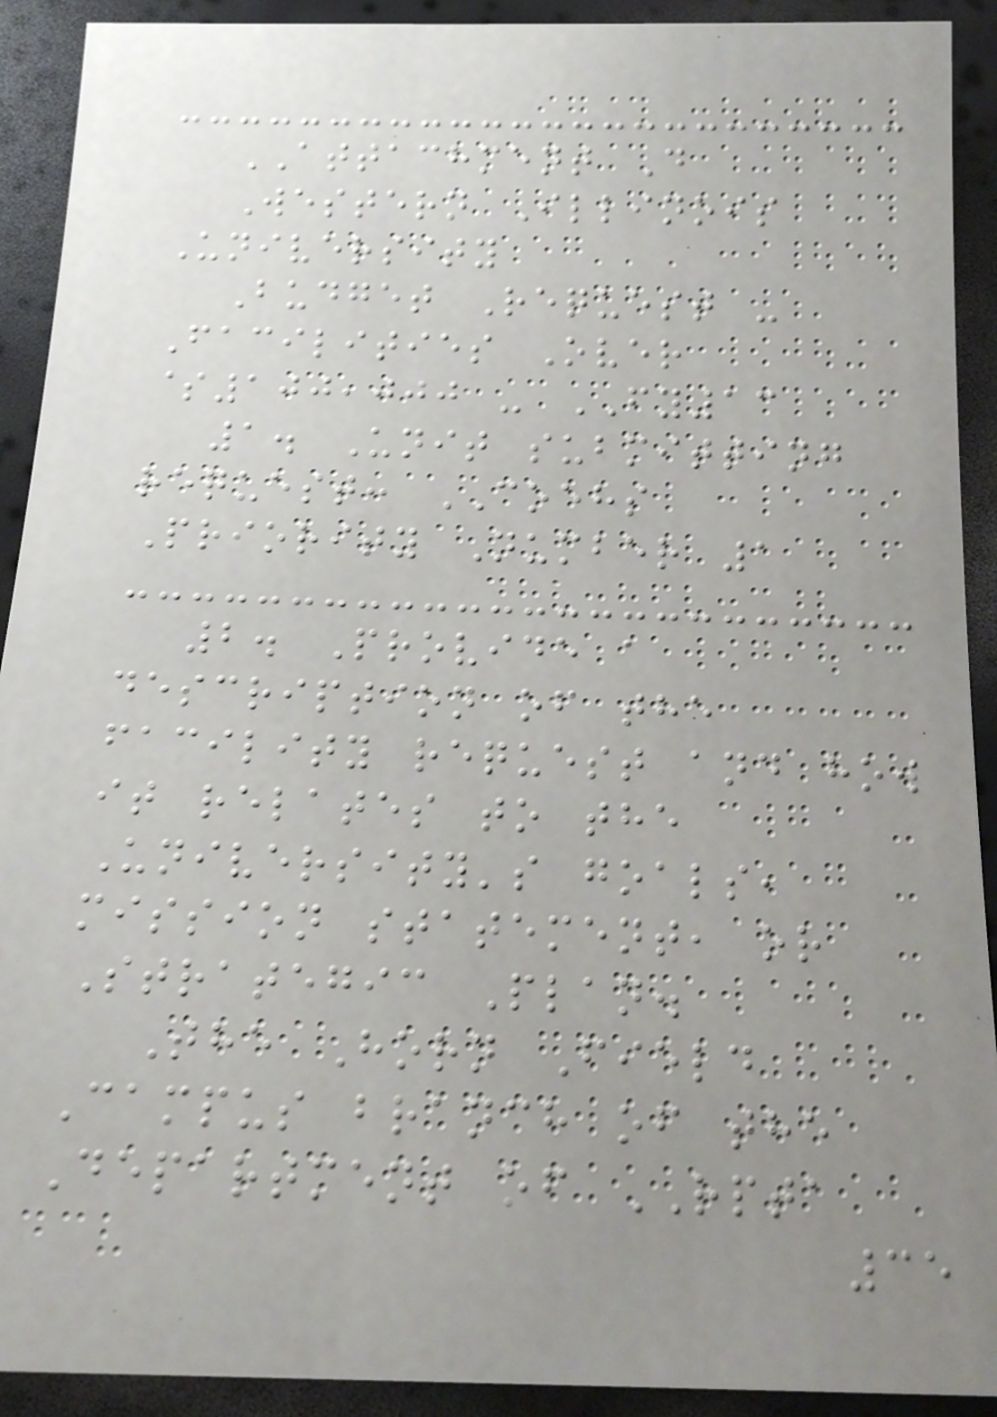ATTACHMENT D
Western Illinois
University
Budget Request -
Facilities Over
$100,000 - FY13
1. Unit submitting
request: COEHS
Priority Number 1
2. Provide a
description of the
facility request and how
it relates to the
University's goals,
mission statement, or
Strategic Plan.
The Horn Field
Campus branch of the
Department of RPTA
35
